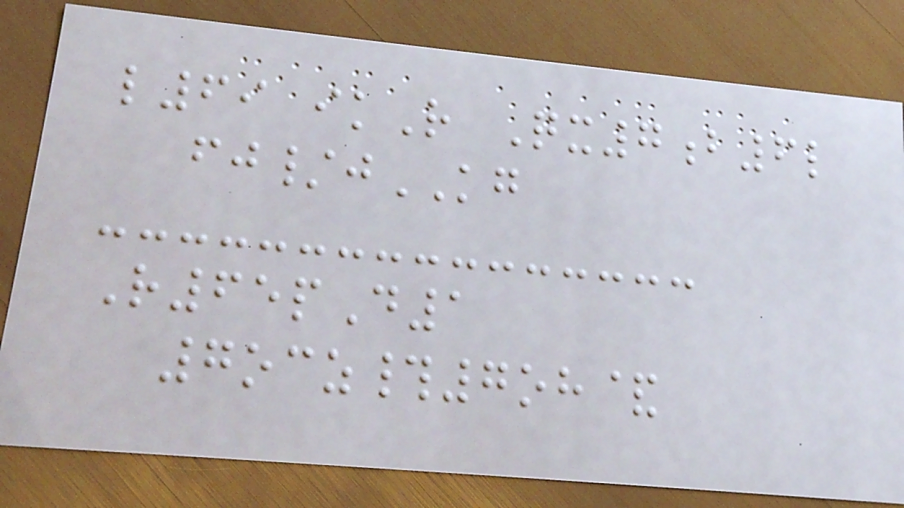l69 ikR Qx7b6l
fj/jKG
R65pD1
7ocz#7oh&
